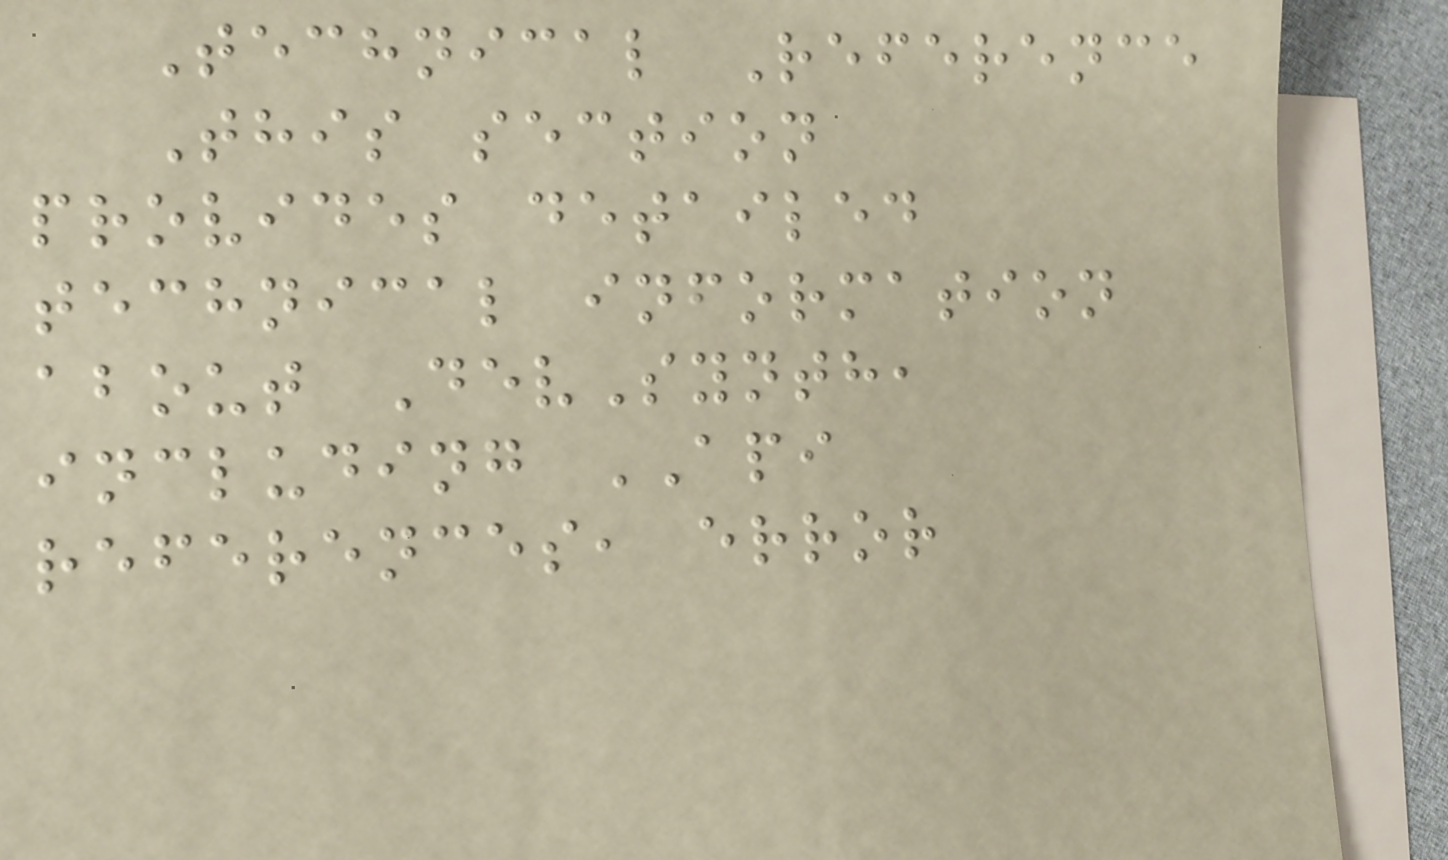Technical Reference
This section
provides detailed
technical information
about DevSynth,
including API
references, error
